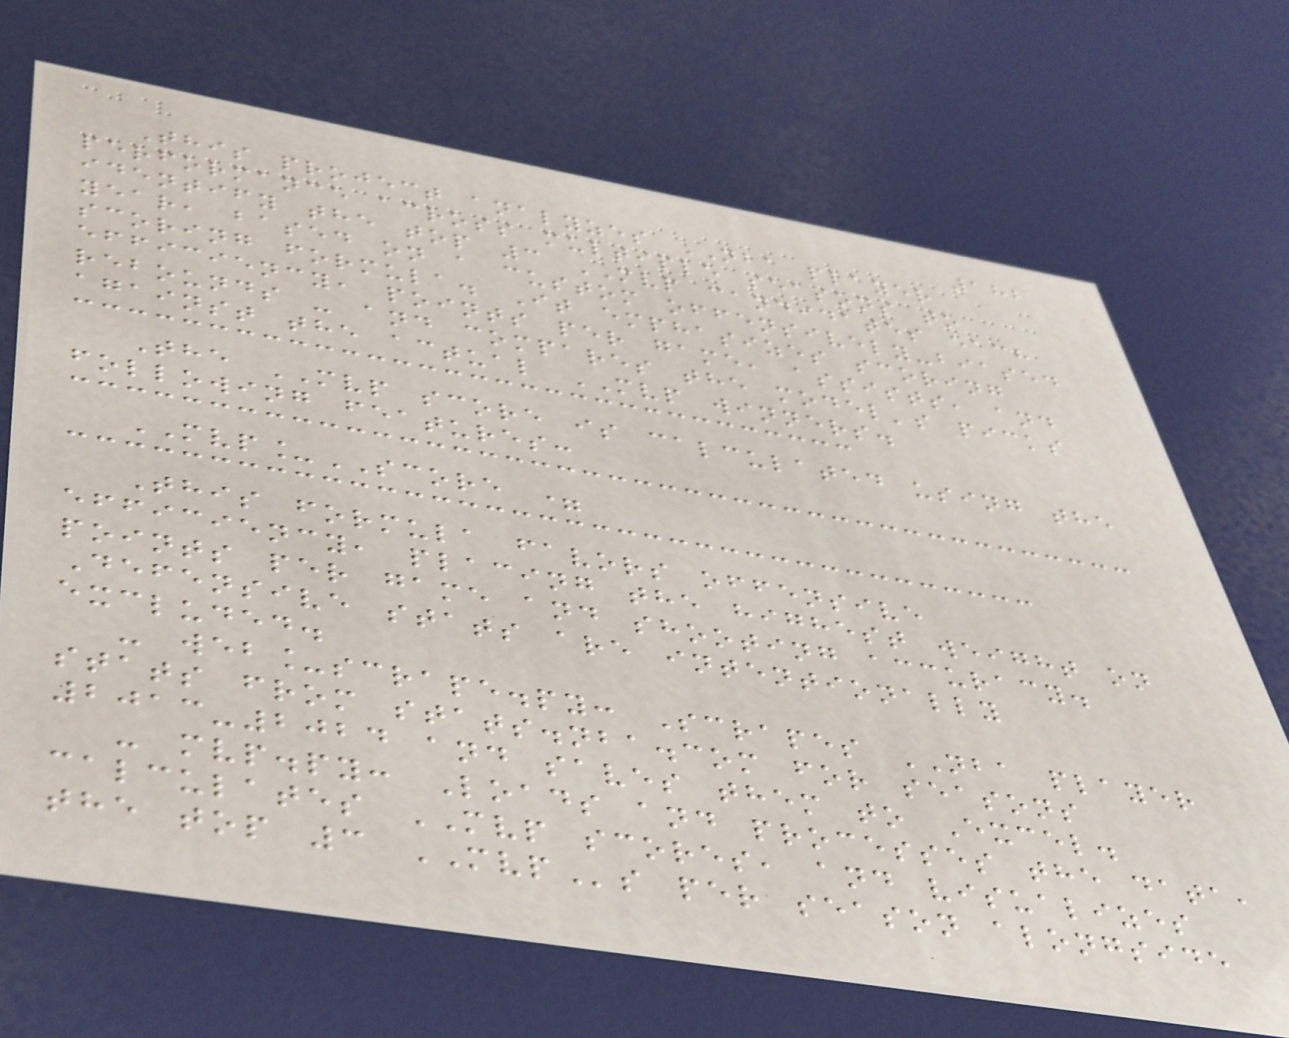182
This project analyzes NBA player
performance across multiple seasons to
identify the top 3 MVP candidates each
year, based on a custom offensively-biased
scoring formula. It emphasizes scoring
efficiency, points per game, assists, and
rebounds - and compares the model's picks
against the actual MVP winners.
The MVP score is calculated using the
following features:
MVP_SCORE =
This formula favors offensive
efficiency, placing the highest weight on
points per game and shooting accuracy.
Defensive stats are intentionally
excluded.
- web_scrape.py: Scrapes NBA player
stats from stats.nba.com for seasons
2013-2024 and saves them to Excel.
- mvp.py: Loads and processes the data,
calculates MVP scores, and visualizes
the top 3 MVPs per season alongside
